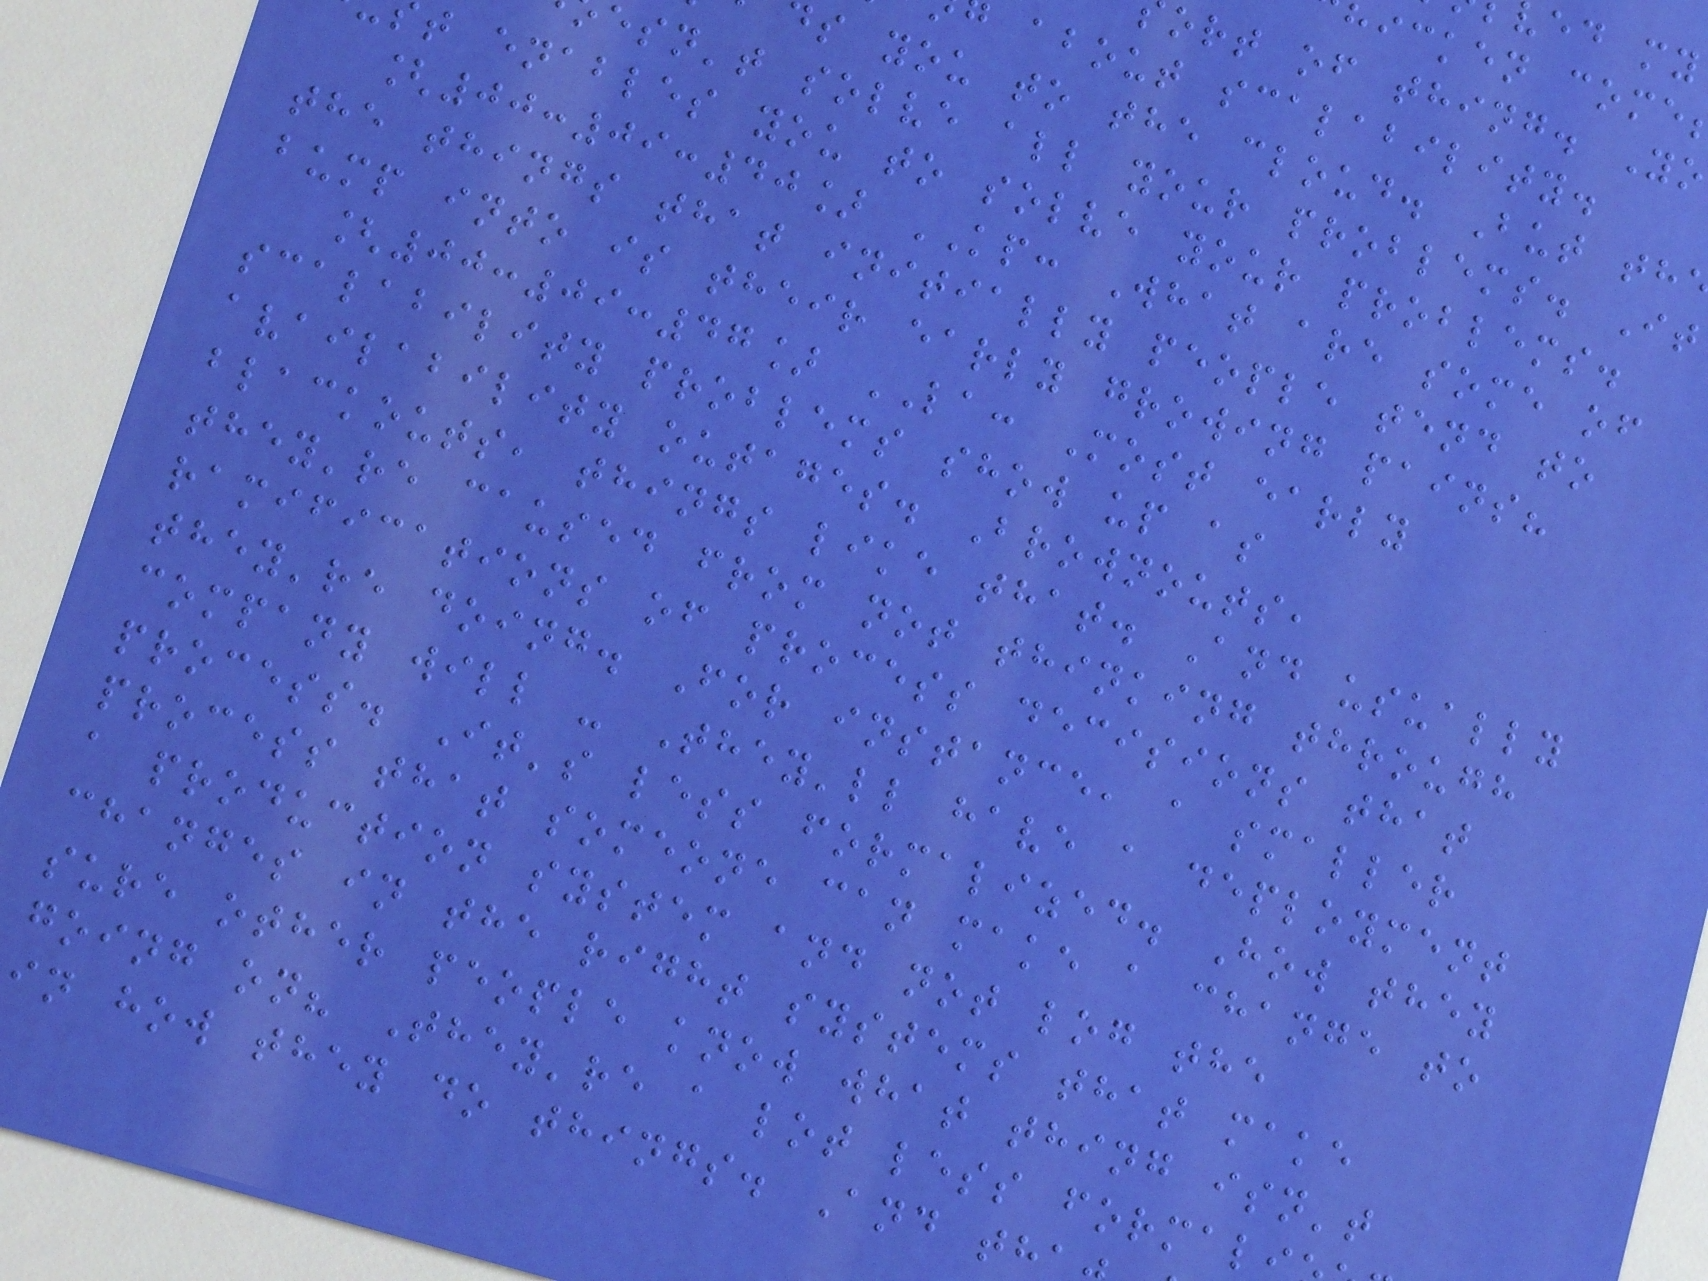hicken come
ort of thing. Yo
about scalability.
s you to the cloud. But th
esn't solve all your problems. It
t enables you to solve your problems.
[00:09:40] KP: What are some of
the things that initially people tend to
bump into is their early growing pains?
[00:09:47] LA: Most early
scalability problems show up as
availability outages. Brownouts,
blackouts, things like that. And usually
they're caused from not thinking through
ramifications of process decisions that
they're doing. For instance, a smaller
company will - They'll have a deployment
process. It's less formalized. How they
process that someone can make a change to
a production system and not log the
changes in the right systems that make
sure other people know what thing isn't
going on? They're a lot less formal
in how they do things. And th
